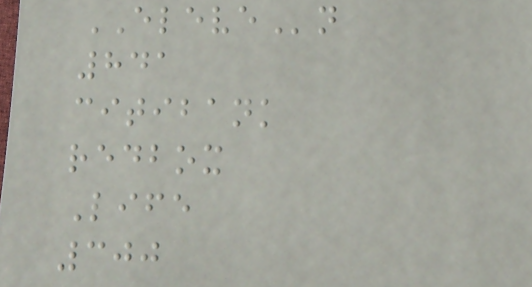ELEVEn
841
citibank
redbox
Life
300
